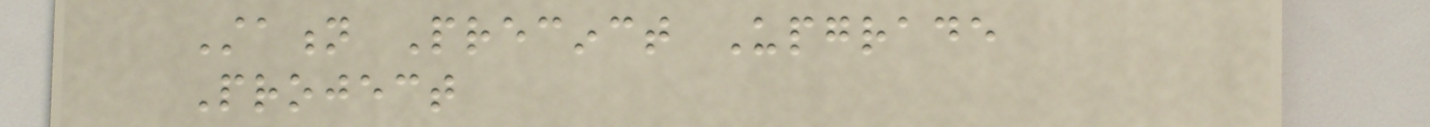Station Precinct Upgrade
Project
